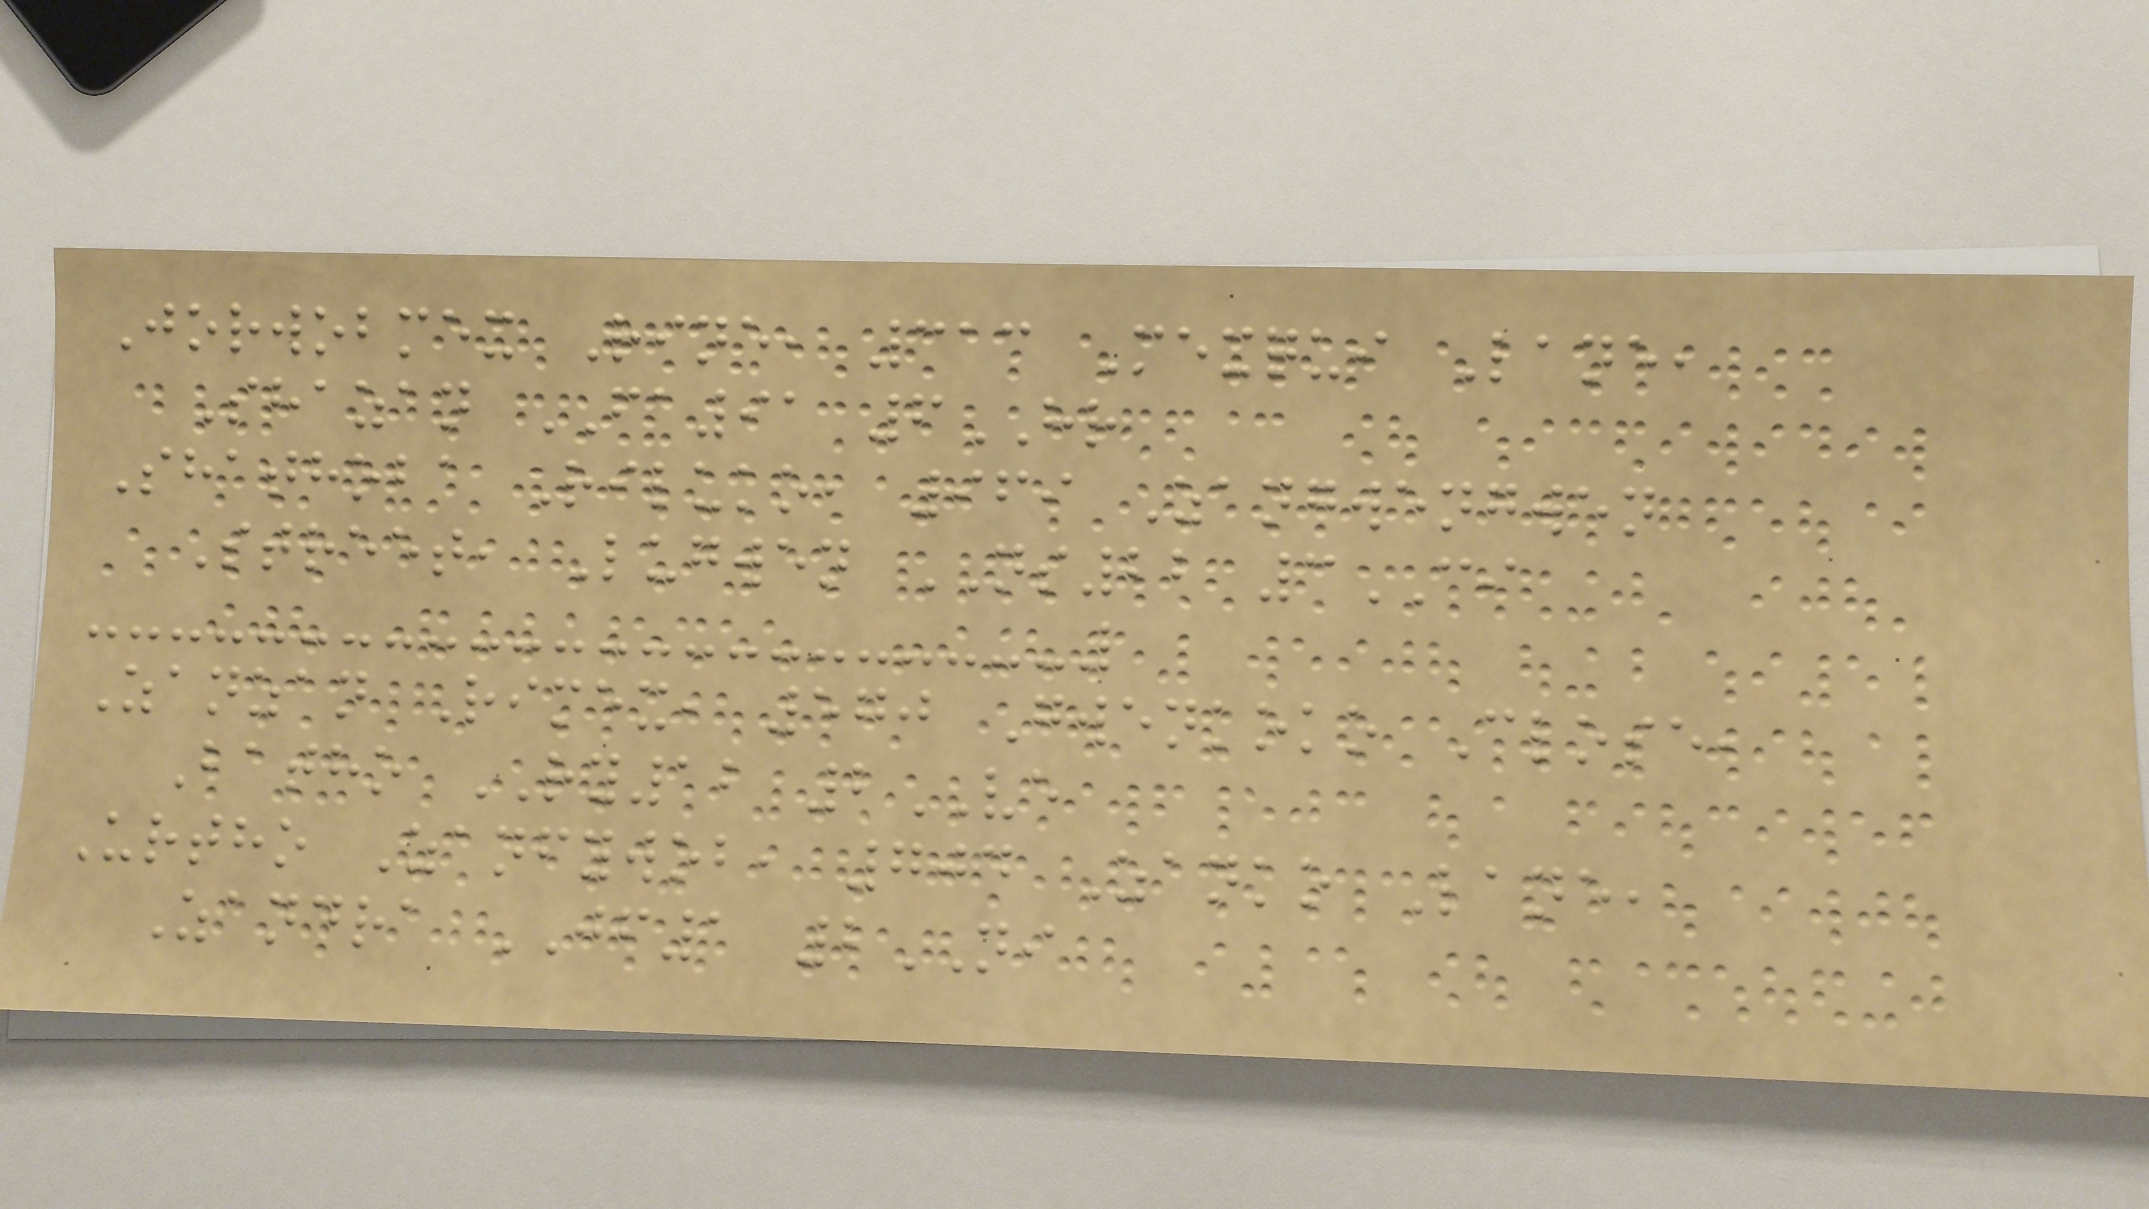Jorwobmex Rine, 313 Mexqui Lane,
Shazan FA91 6HR
Shathoba Riluko, 969 Zangwengwen
Street, Lugwen NS22 3CI
Zanzan Rimex, 570 Gwenkoko Close,
Batho RY12 2VE
Urtho Zanfywob, 704 Zanko Lane,
Zandra JF1 2NI
